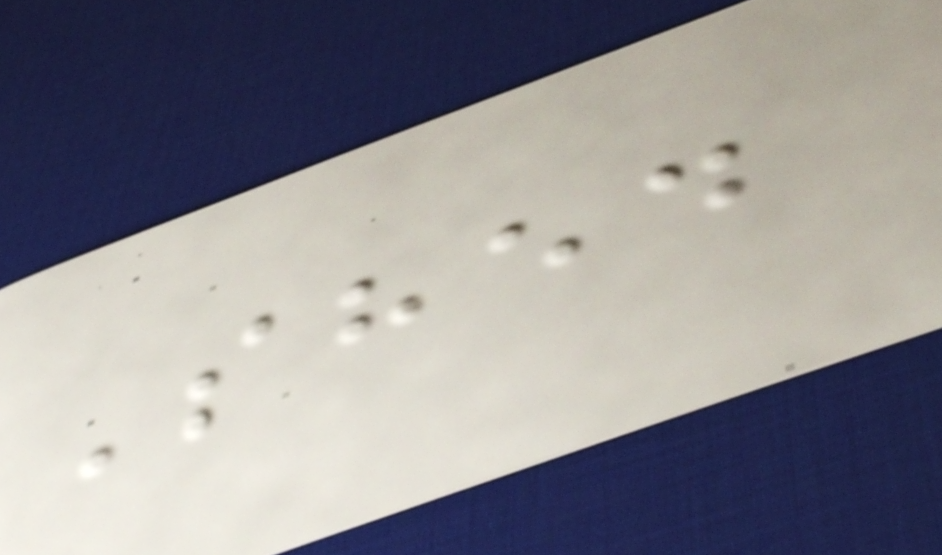Shed
